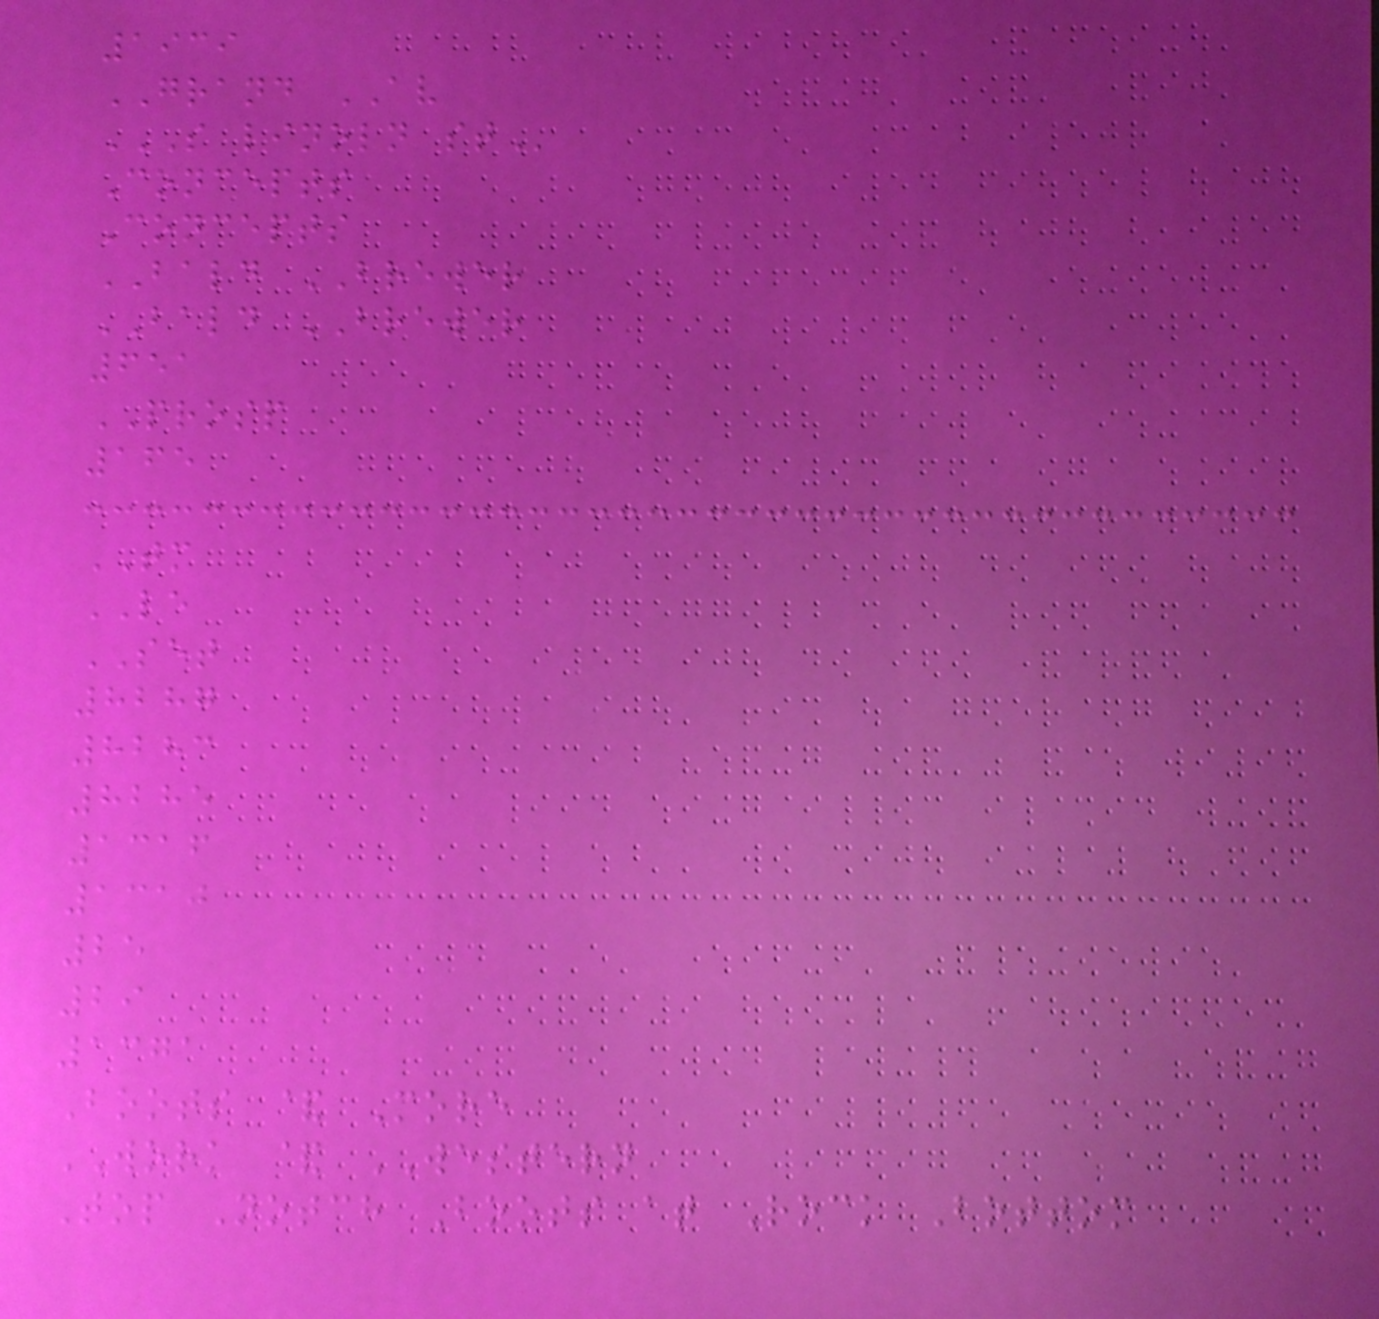1939
GRAND AV
S LINOLN ST
Concepts
Concepts
BALD BREWER
BALD BREWER
651
PROSP
165
TM
LE
SET
8287
8283
8285
1316
1310
25
29
1371
Boots & More
WORK & WESTERN
Top Notch Boots at Rock Bottom
